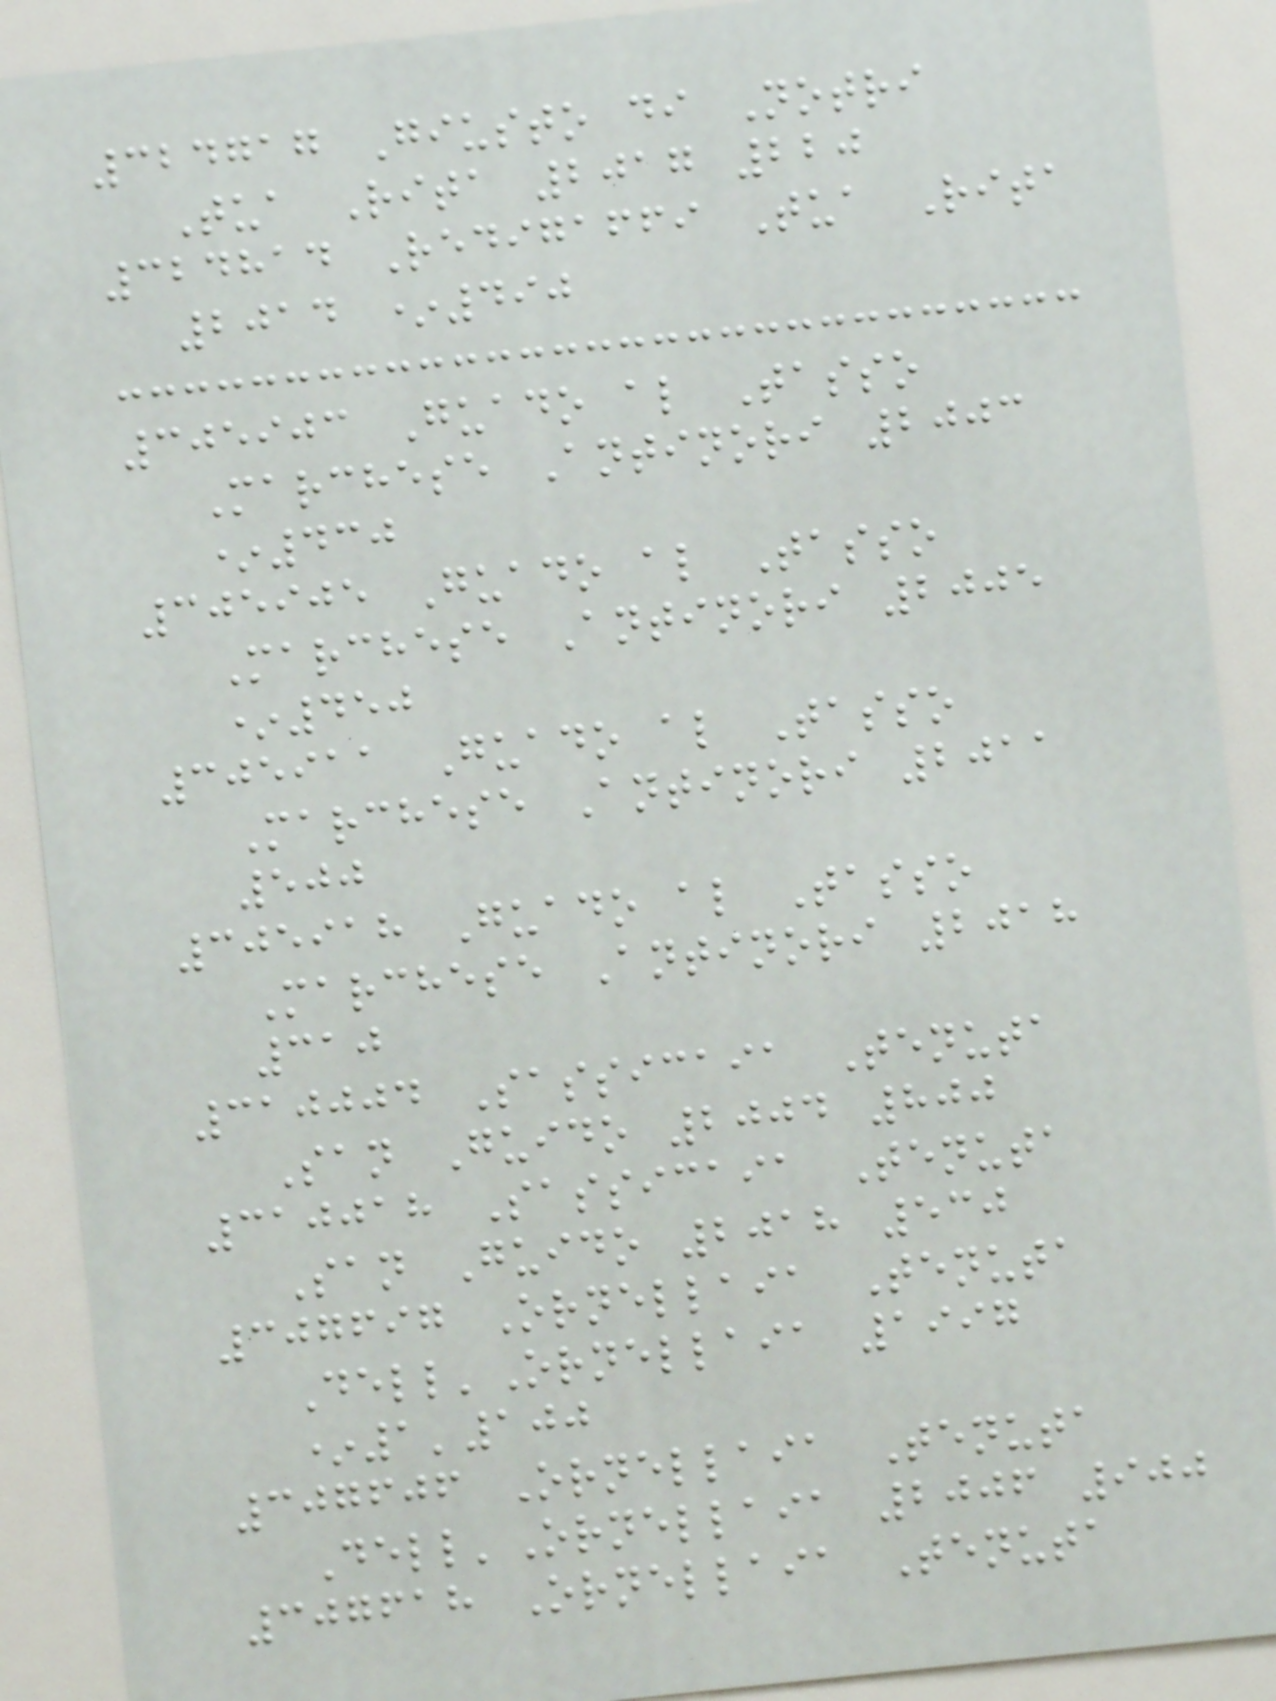324717 Giusto di Notri
Tua Rita 2017 220
324814 Redigaffi Tua Rita
2014 *490
305903 Guado al Tasso
Marchese Antinori 2003
*430
305905 Guado al Tasso
Marchese Antinori 2005
*450
305911 Guado al Tasso
Marchese Antinori 2011
500
305918 Guado al Tasso
Marchese Antinori 2018
310
310004 Sassicaia Tenuta
San Guido 2004 800
310018 Sassicaia Tenuta
San Guido 2018 530
307697 Ornellaia Tenuta
Dell'Ornellaia 1997
*1'100
307606 Ornellaia Tenuta
Dell'Ornellaia 2006 900
307618 Ornellaia Tenuta
